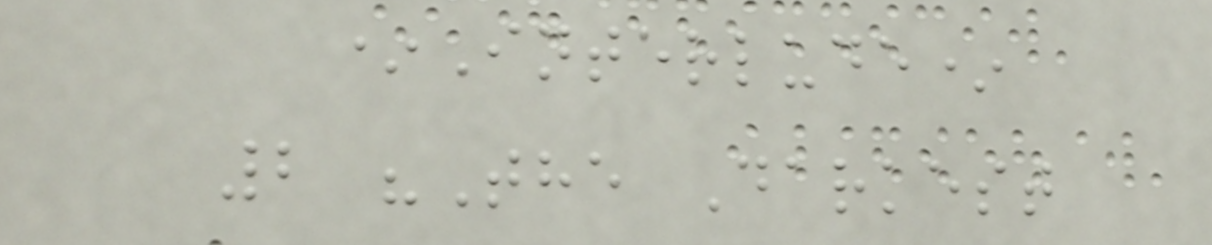*Interlude*
2 "The Darkest
